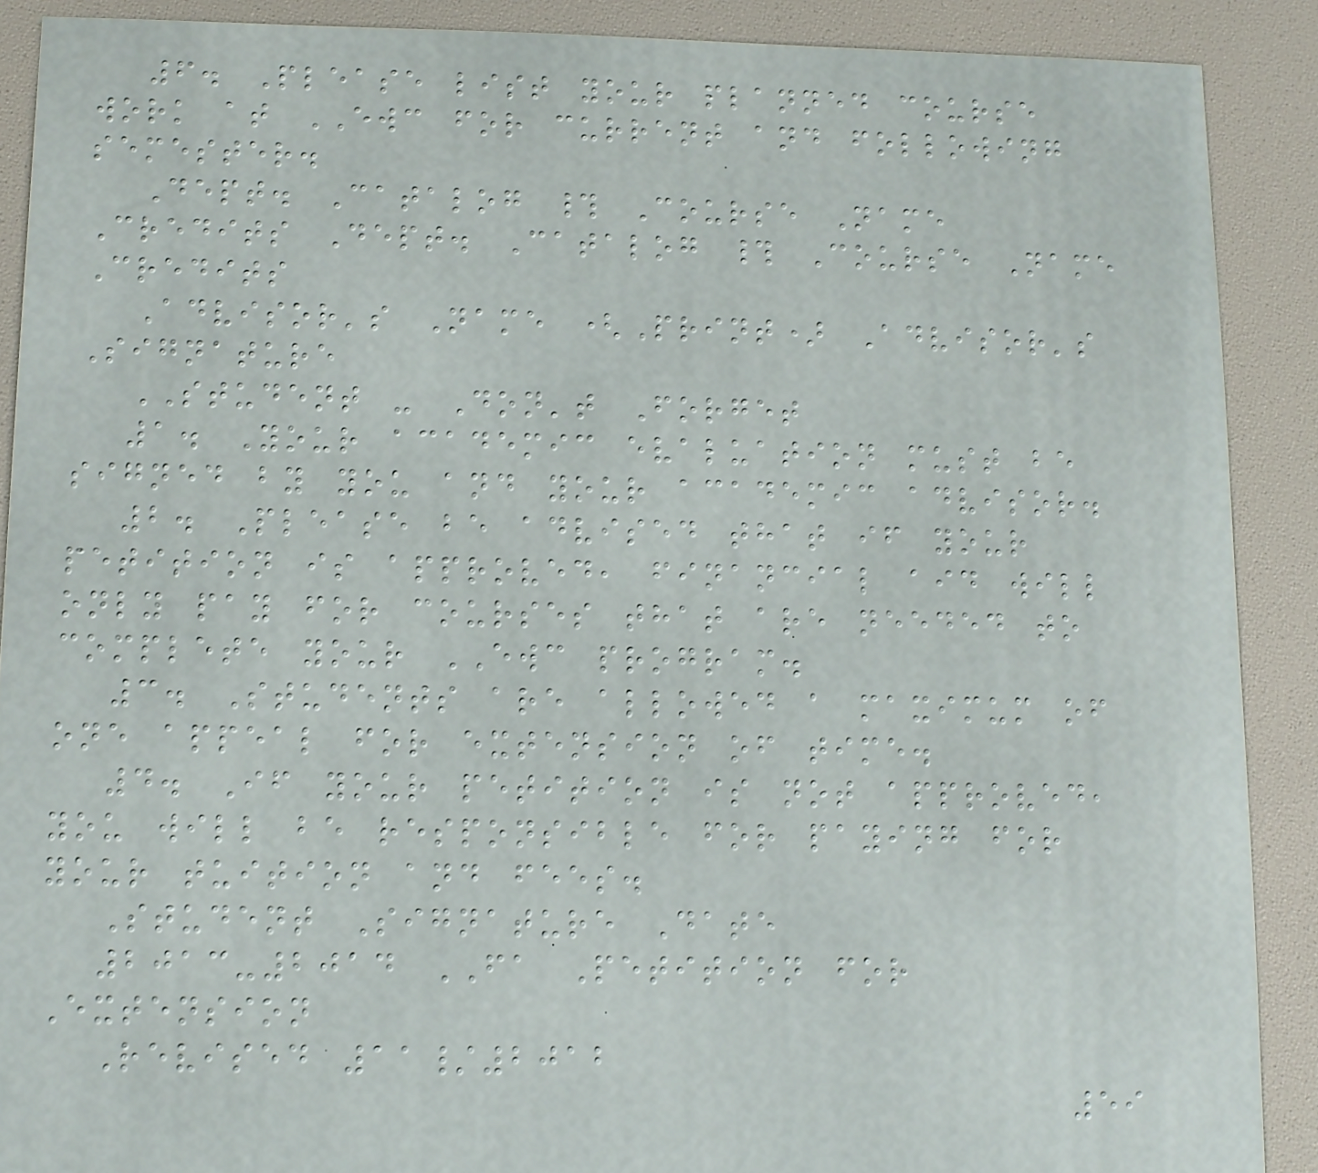6. Please list your planned course
work at EWC for current and following
semester.
Dept. Catalog # Course Name
Credits Dept. Catalog # Course Name
Credits
Advisor's Name (Print) Advisor's
Signature
STUDENT - Don't Forget
1. Your academic evaluation must be
signed by you and your academic advisor.
2. Please be advised that if your
petition is approved, financial aid will
only pay for courses that are needed to
complete your EWC program.
3. Students are allowed a maximum of
one appeal for extension of time.
4. If your petition is not approved,
you will be responsible for paying for
your tuition and fees.
Student Signature Date
2013-2014 FA Petition for
Extension
Revised 11/2012
59
